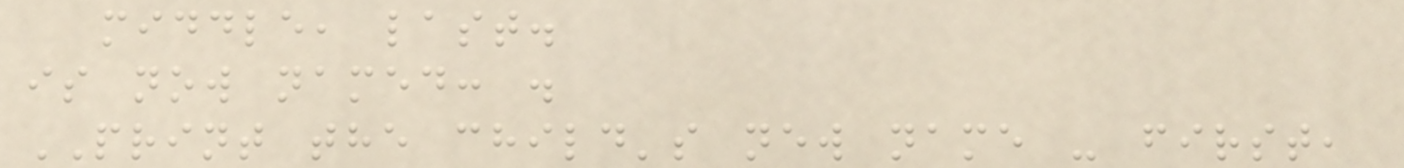middle, last.
is now named: .
PRINT the child's new name - first,
